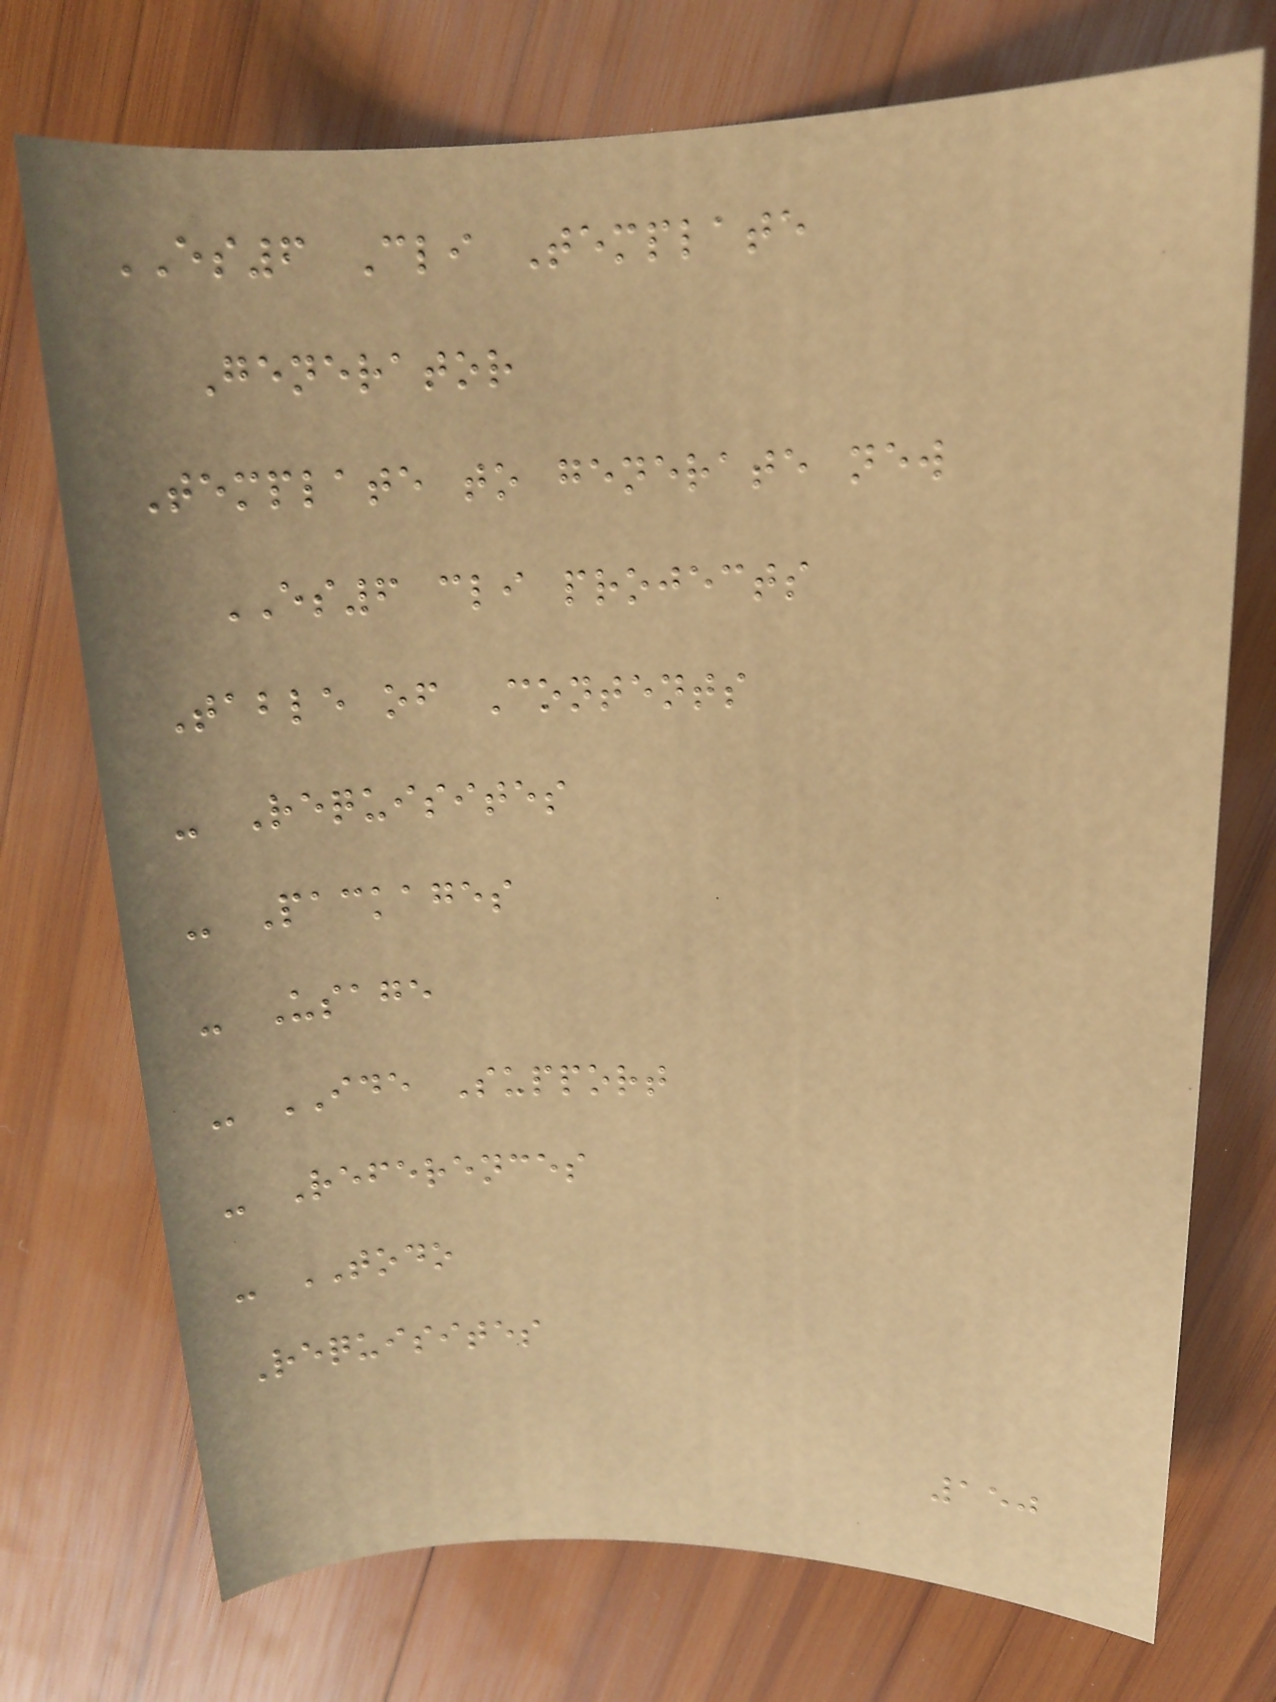ES6 Cli Template
Generator
Template to generate new
ES6 cli projects
Table of Contents
- Requisites
- Packages
- Usage
- IDE Support
- References
- TODO
Requisites
150
